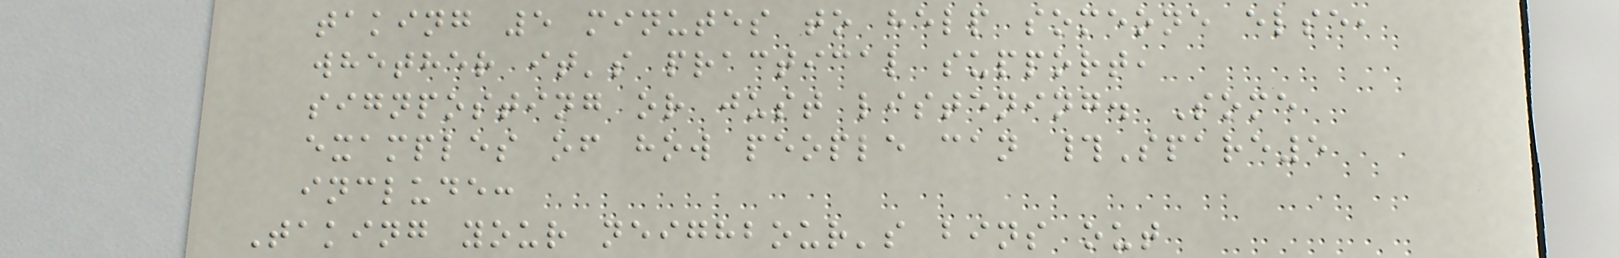taking 5 minutes to help someone else,
whether it's practical support,
signposting or just listening. Some
examples of how people can #Spare5
include:
Taking your neighbour's bins out
